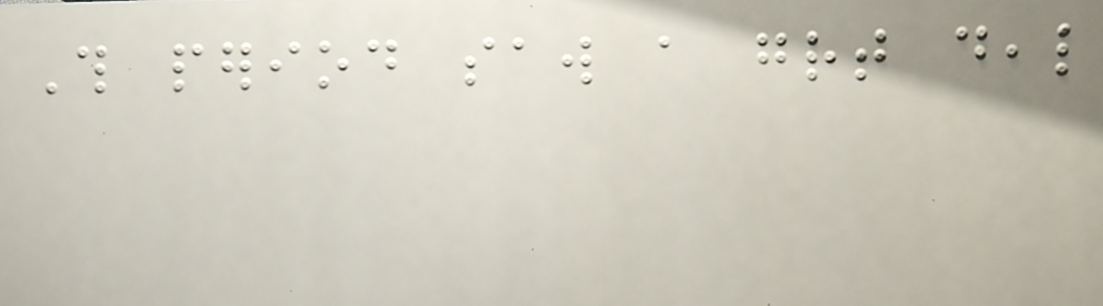This period saw a great deal
